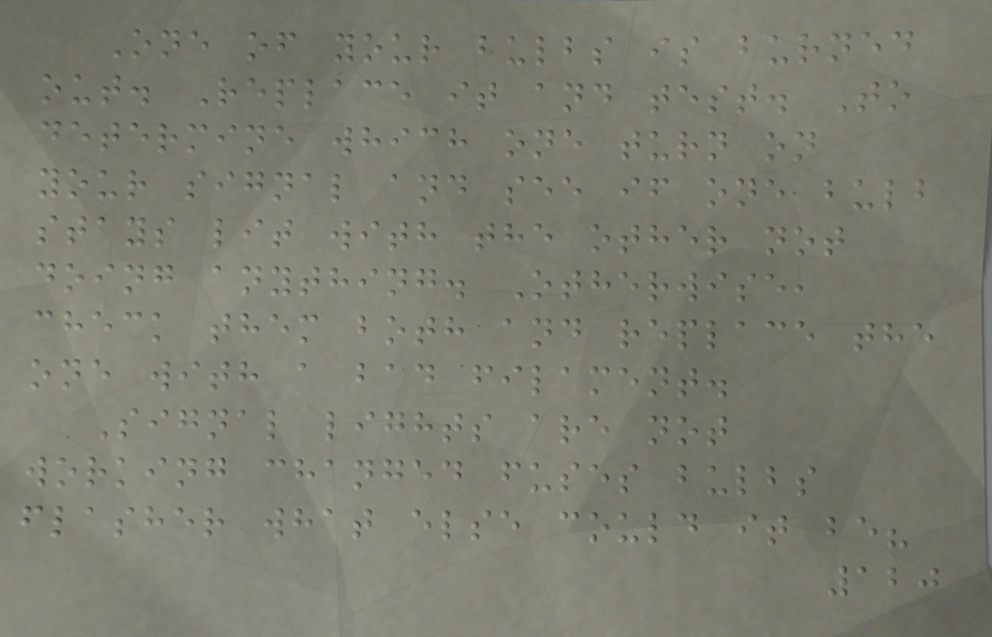One of your bulbs is burned
out. Replace it and test. To
determine which one turn on
your signal and see if one bulb
stays lit with the other not
doing anything. Otherwise,
check them both and replace the
one with a bad filament.
Signal lights are not
working changed fuses bulbs
flasher what else could it be?
120
